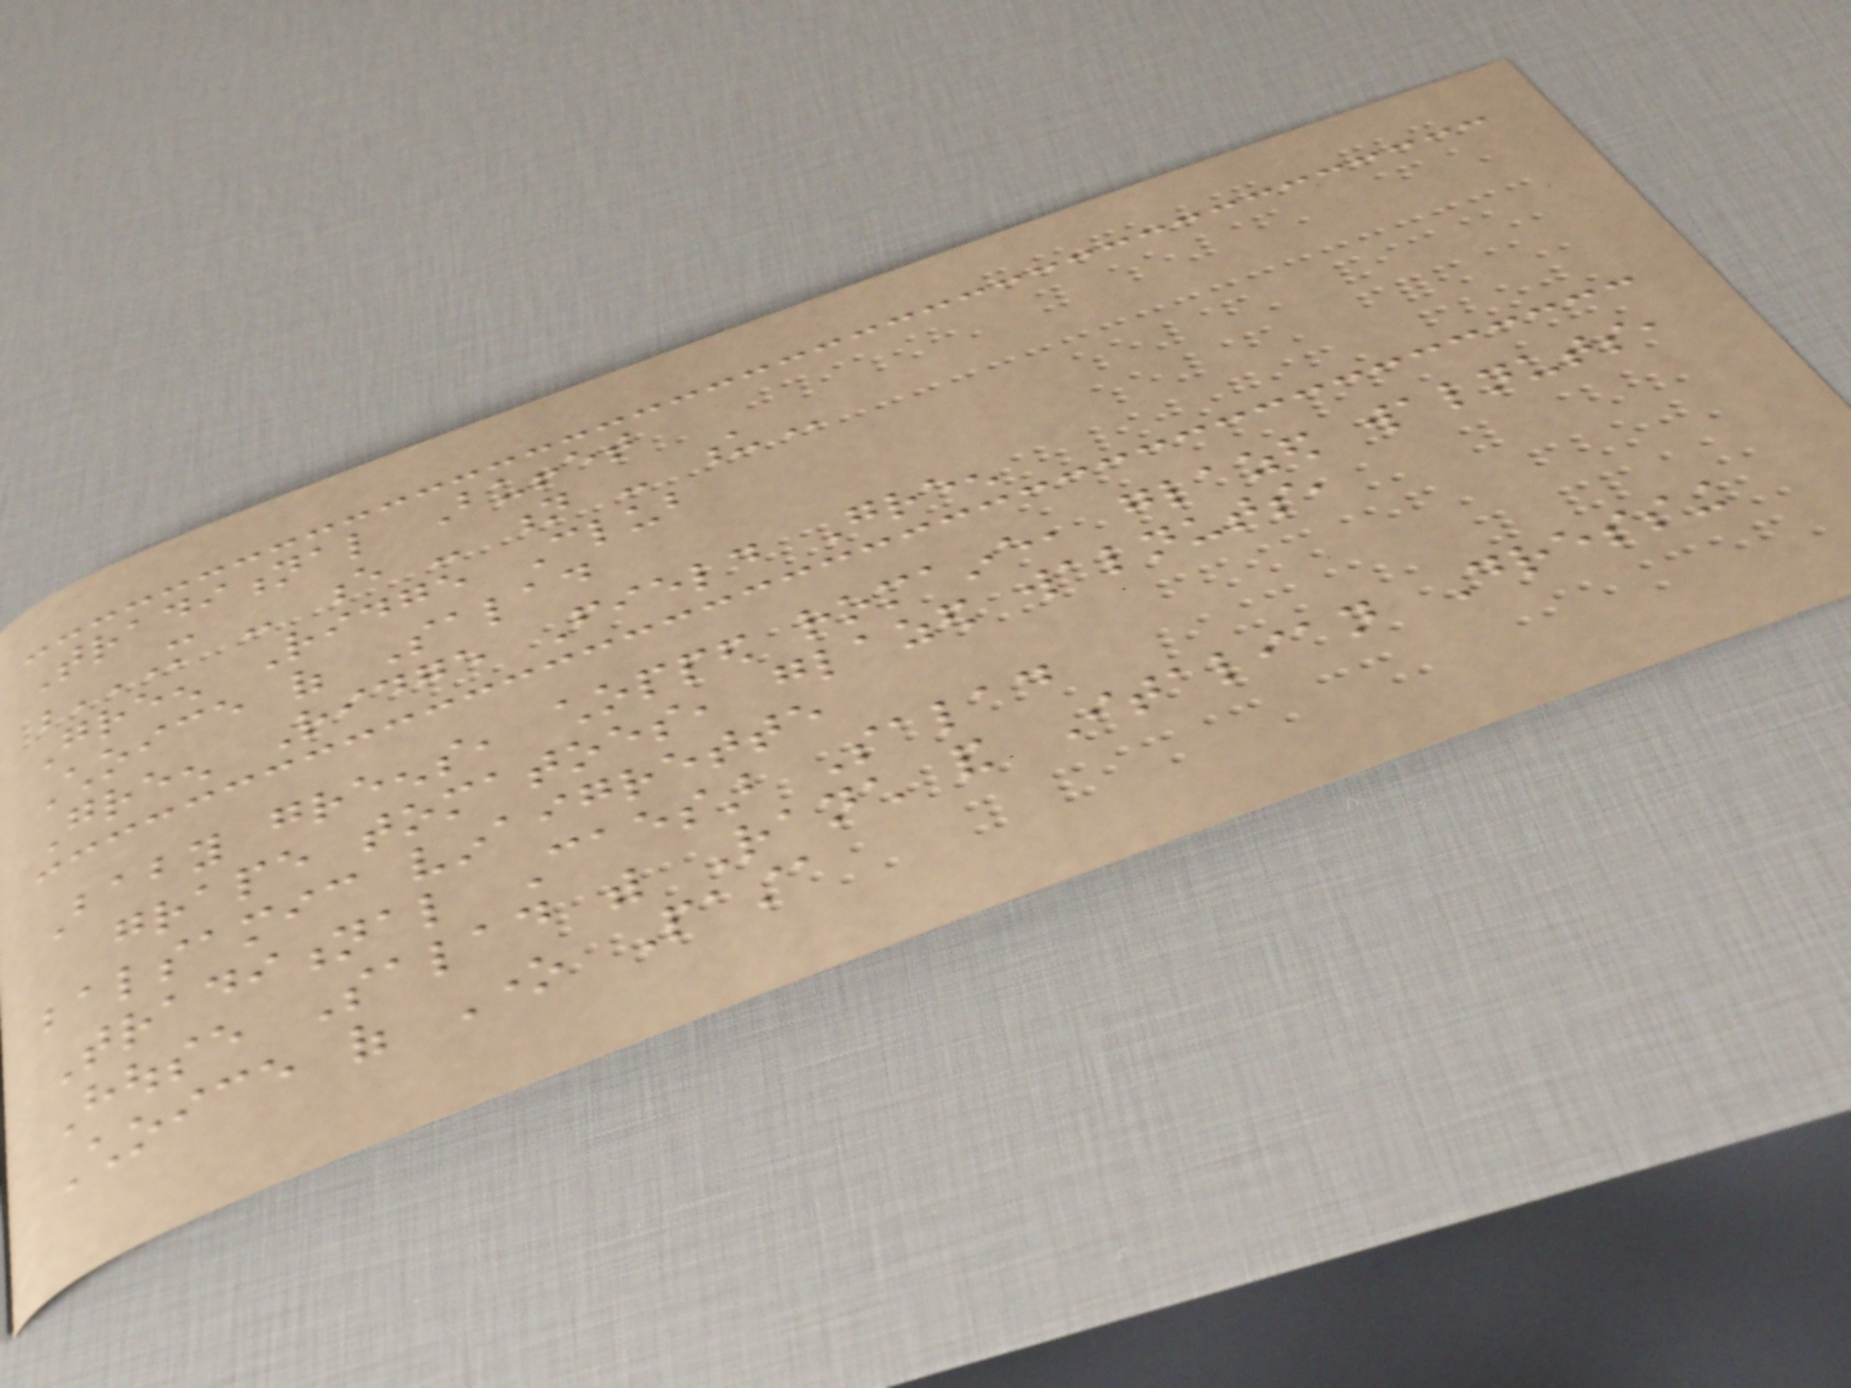Traditional Buffet
M - E - N - U
Green Ridge Club
Choice of Salad
Green Ridge Field Green
Baby greens, chopped romaine, glazed walnuts,
grape tomatoes, glazed walnuts,
balsamic vinaigrette
Traditional Caesar Salad
House Salad with Ranch and Italian Dressing
Choice of One Pasta
